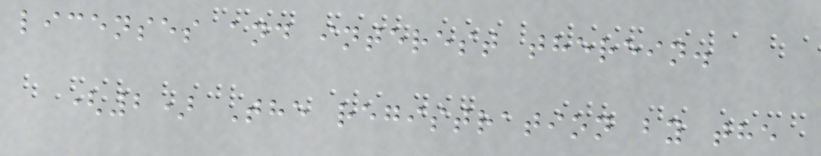licenses and interest therein.
(2) The registration by the
